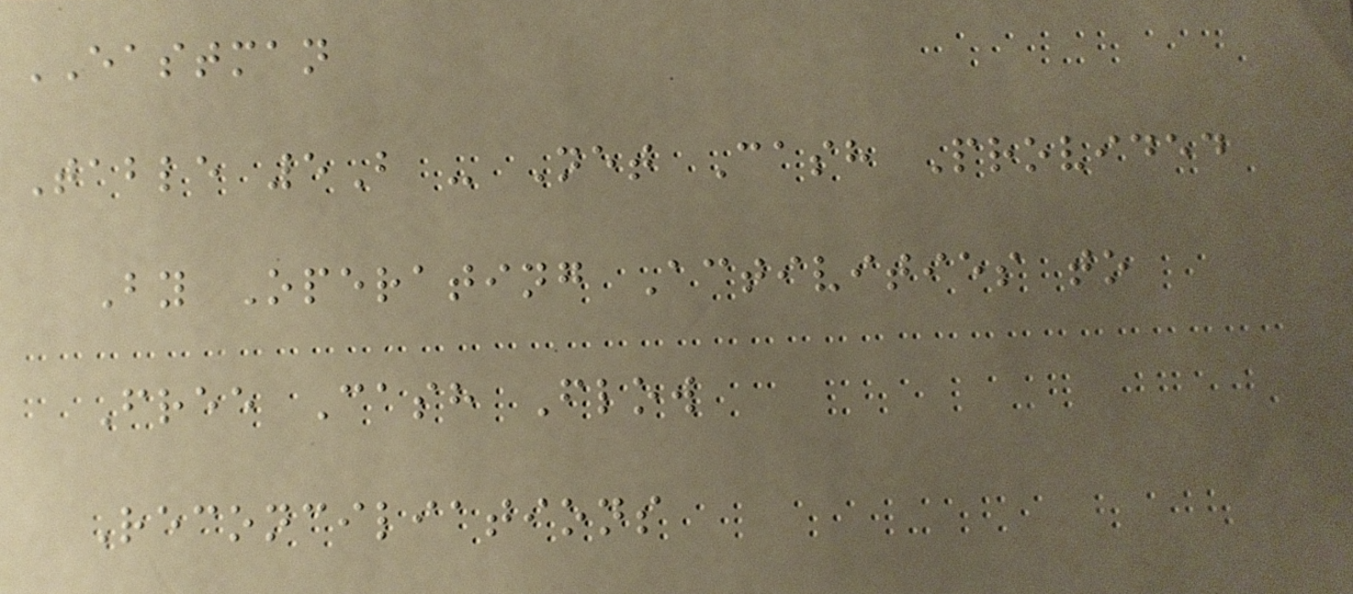EASTMAN
Table 5B - Net Cash Provided
By Operating Activities to
Free Cash Flow
Reconciliations
